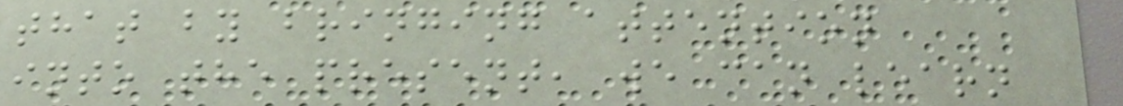that by bringing attention
into the present, we can learn
